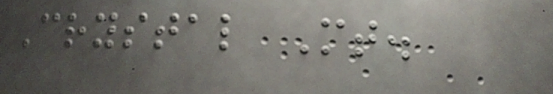Crystal Mt.
